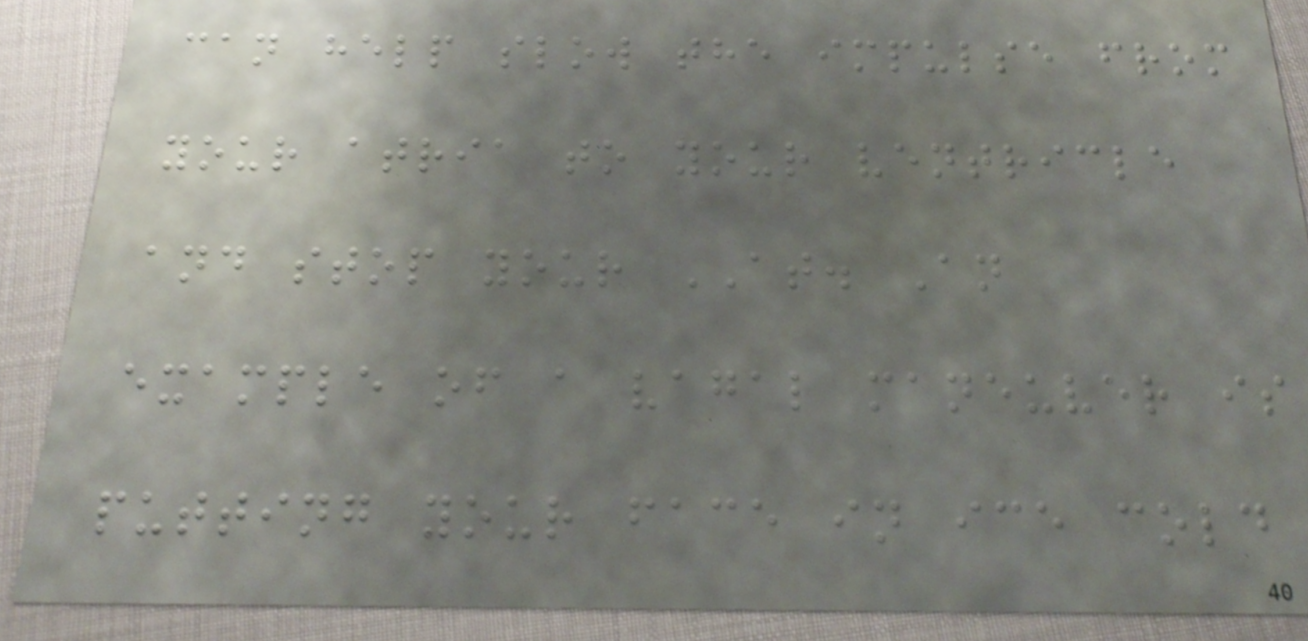can help slow the impulse from
your atria to your ventricle
and stop your AT. An
example of a vagal maneuver is
putting your face in ice cold
